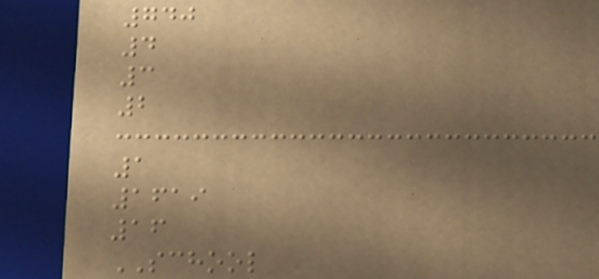740
4
3
2
1
1619
16
SCHOOL
